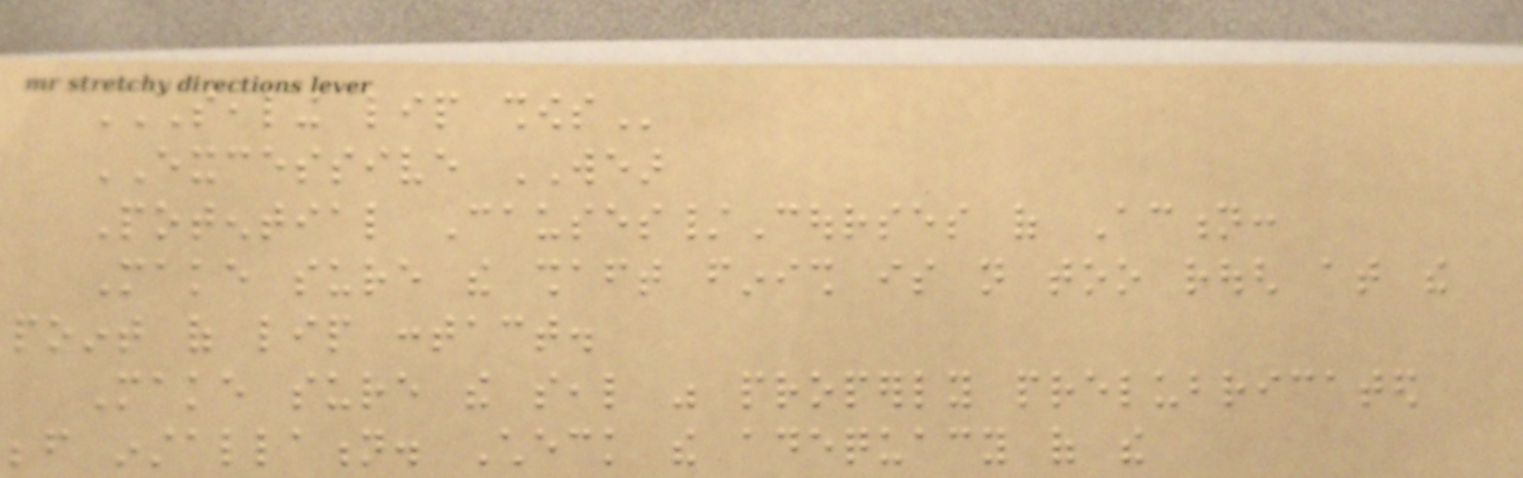SEALING LIP SHOWS
EXCESSIVE WEAR
Potential Causes/Courses of Action:
Make sure the shaft finish is not too rough at the
point of lip contact.
Make sure the seal was properly prelubricated
before installation. Check the adequacy of the
